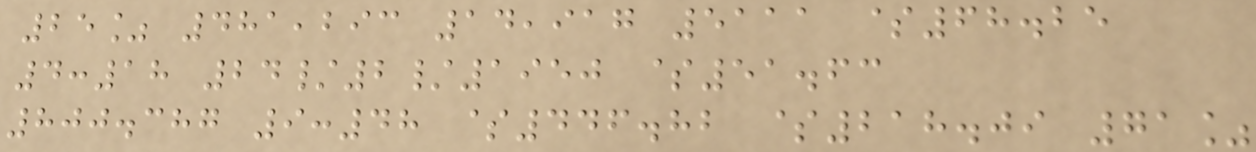25% 481,293 14,917 5111 $68.25
4:18 24/2/1950 $51.63
800.387 9:48 $446.82 $218.09 71%
